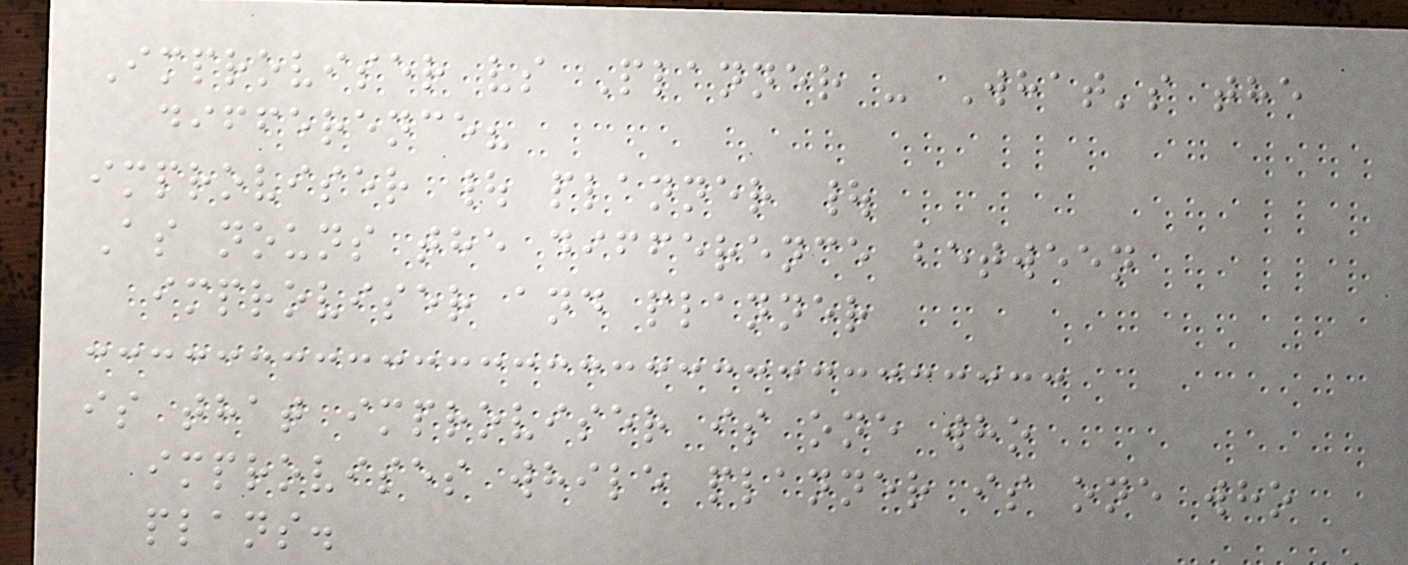Improviser vs Planner - What's the
difference?
improviser | planner |
As nouns the difference between
improviser and planner
is that improviser is one who
improvises while planner is one who
plans.
